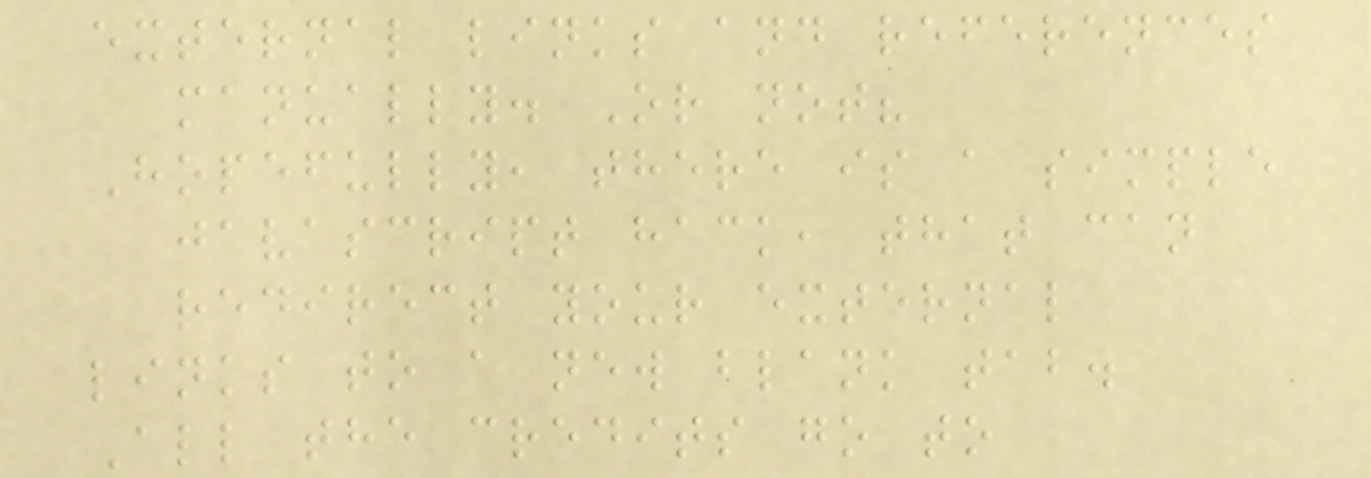external links and references
manually. Or not?
Hopefully, there is a simple
javascript hack, that can
redirect your external
links to a new blank tab.
All the credits go to
